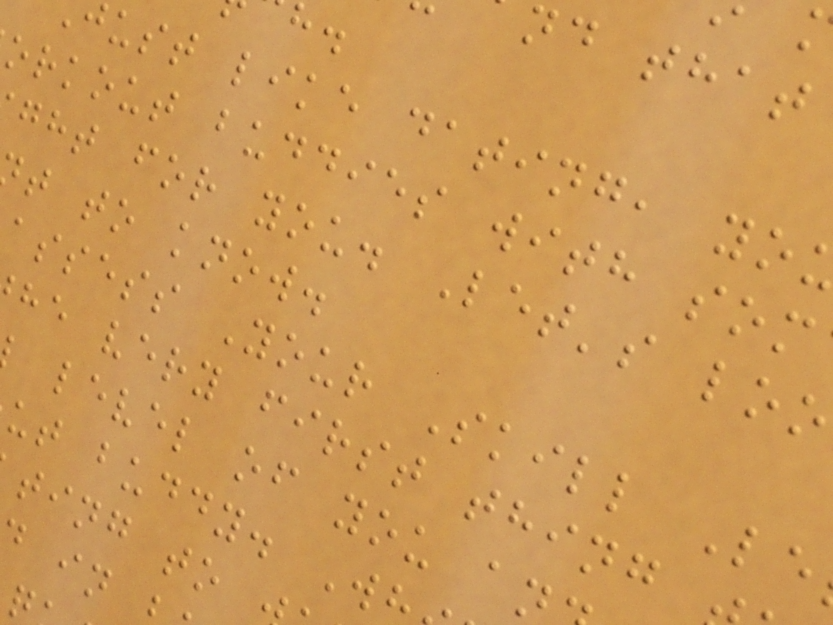ust like dating, yo
orkout buddies with som
ght for you. Let's loo
t to know.
assess Your Skill Le
he very first thing
level of you an
ut buddy. W
